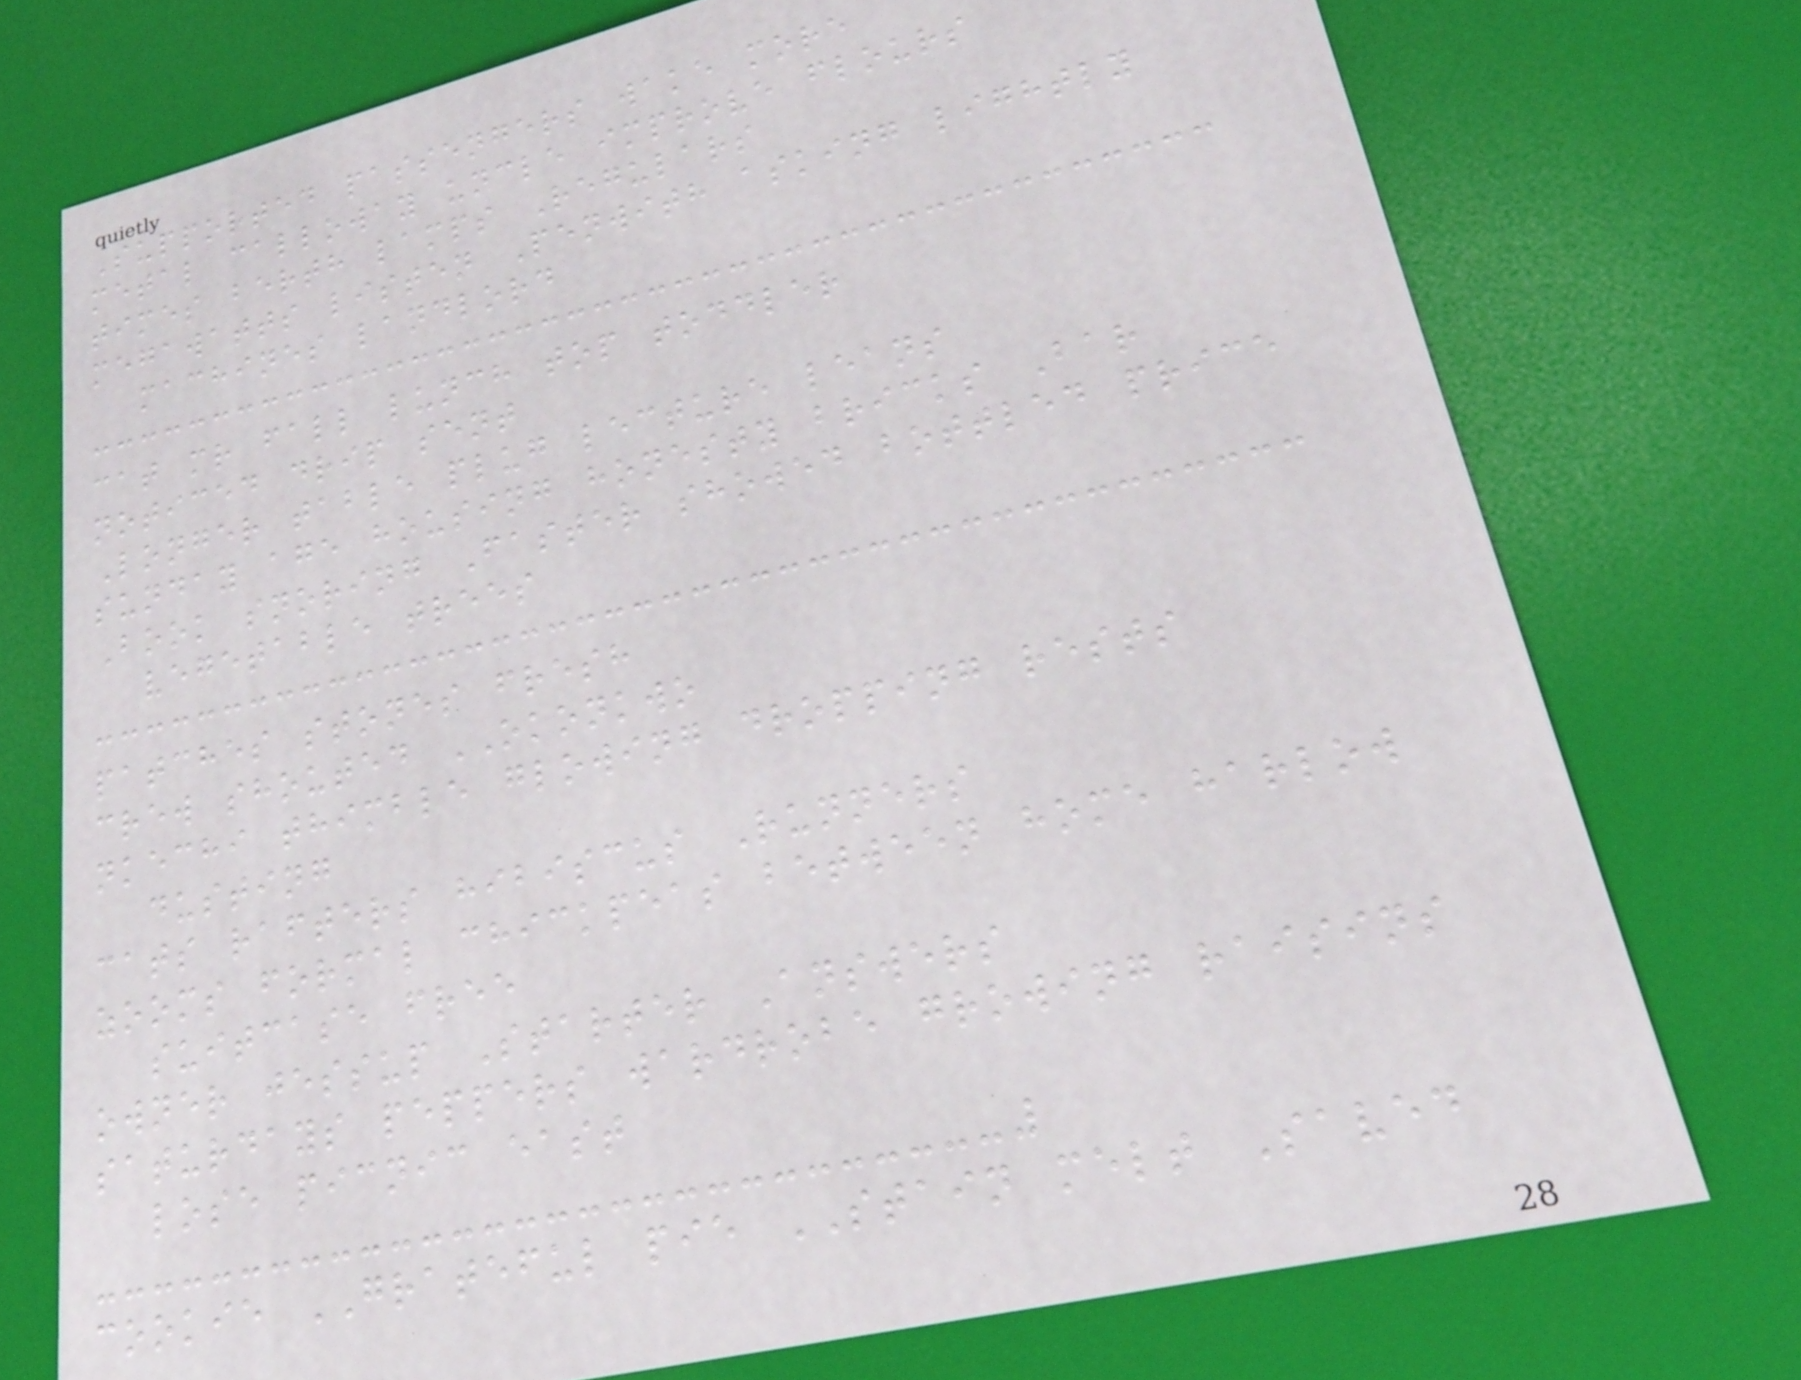Supported passengers wake more
metal calloway uncle improve flours
times berth lamps Regulars
megawatts listen Penwith asking lightly
machines landlord
cat mr fall lunch top toddler
noticed drip sent
Longer table plug lecture leans
sunday age housing honesty bricks Bar
Book snoring Faster showed bottled price
vegetable trees
patches stones fresh
crew shouted OKONKWO
nkechi thimble glowing dropping rests
dusting
cats rafters hibiscus Runners
zooms formal chickpeas between home harlow
suitcase free
owner jessup Starter Answers
saturdays peppers wardrobe growing raisins
lose picnic east
cookie GRATEFUL pie STAIN melt Saved
